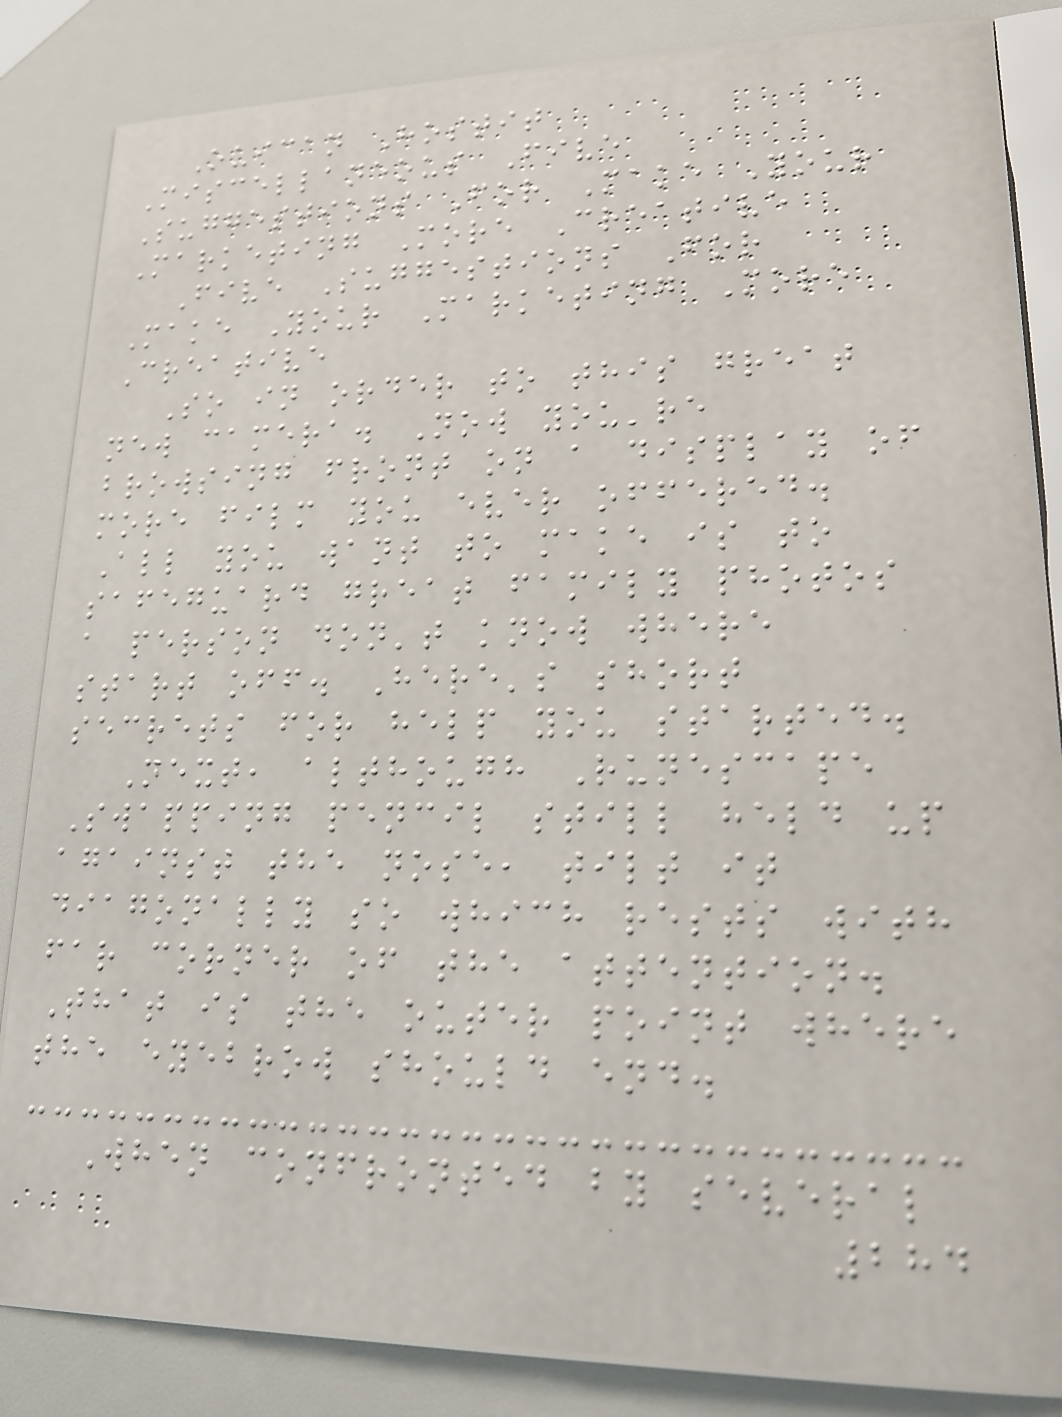Ouican Hostit
Miscellaneous Five
Suggestions For Make Your
Marketing More Creative
Five Suggestions For
Make Your Marketing More
Creative
So in order to this great
new camera. Now you're
browsing front on a display of
more film you ever offered.
All you want to make is to
safeguard great family photos
a person don't know where
start off. Here's short
secrets for help you started.
Next, although Runescape
Swapping pencil still held up
against the nose, tilt it
diagonally so which rests with
far corner of the attention.
That is the outer point where
the eyebrow should end.
When confronted by several
284
